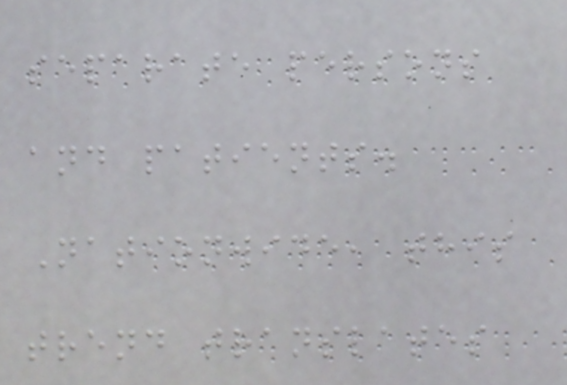separate persons
and patients.
Nationwide, this
trend translates
